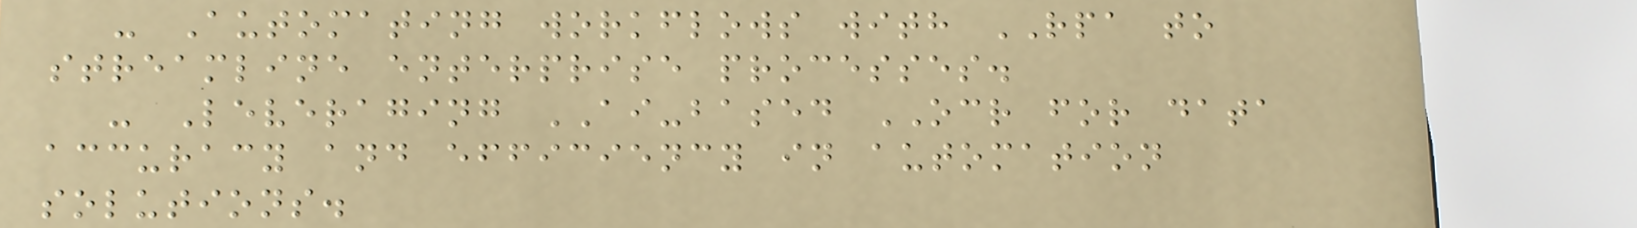- Automating workflows with RPA to
streamline enterprise processes.
- Leveraging AI-based OCR for data
accuracy and efficiency in automation
solutions.
